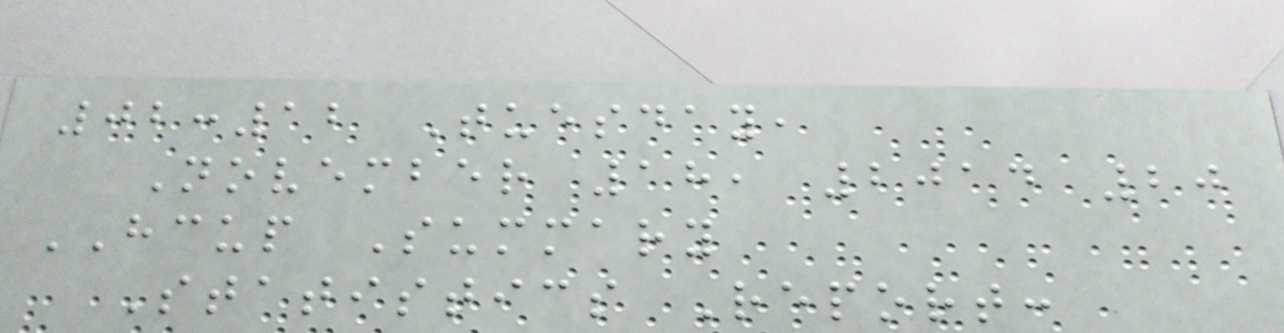02:12 Tuesday,
November 18, 2014 20
HCUP Summary
Statistics Report:
